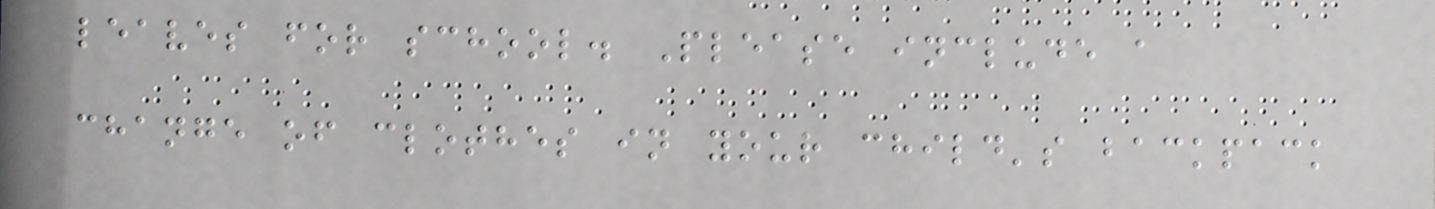leaves for school. Please include a
change of clothes in your child's backpack
